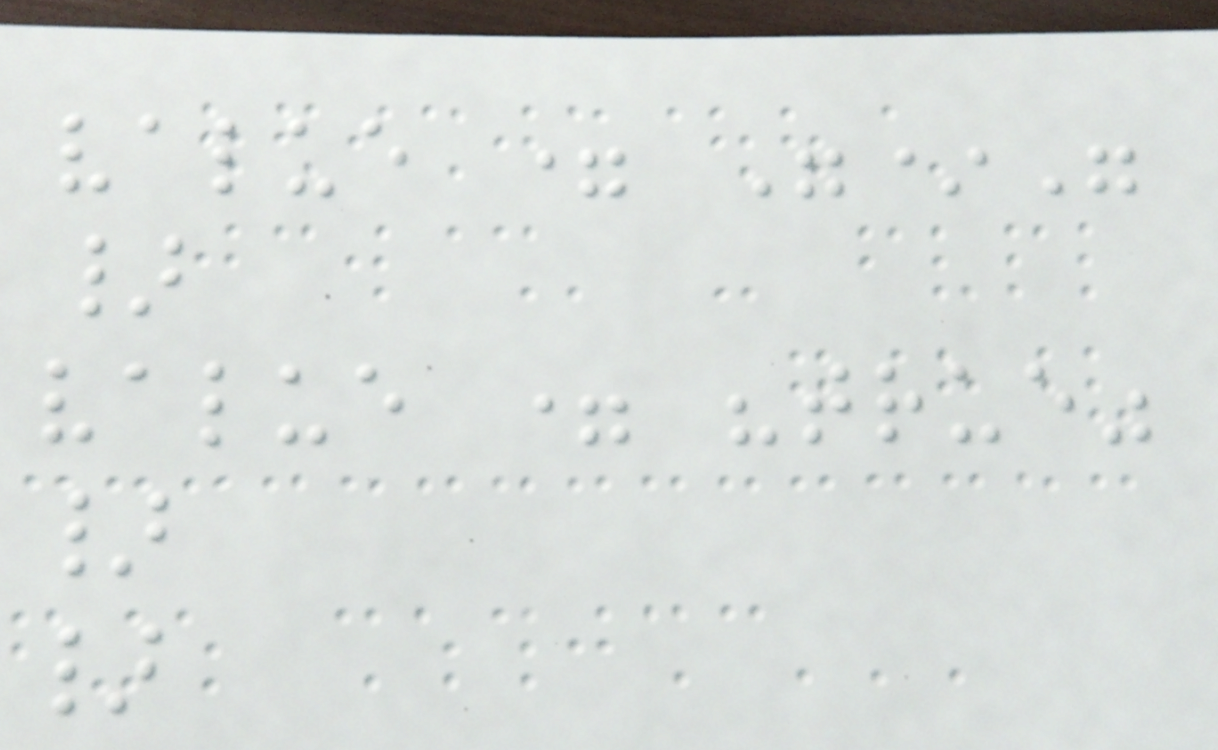value = "*"
}
value = "true"
}
}
